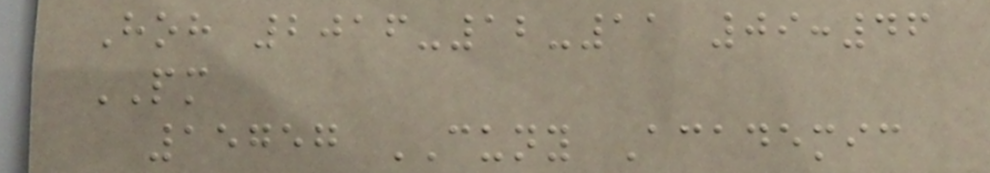Hoh 2016-12-11 09:46
PM
15757 CUNY Academic
